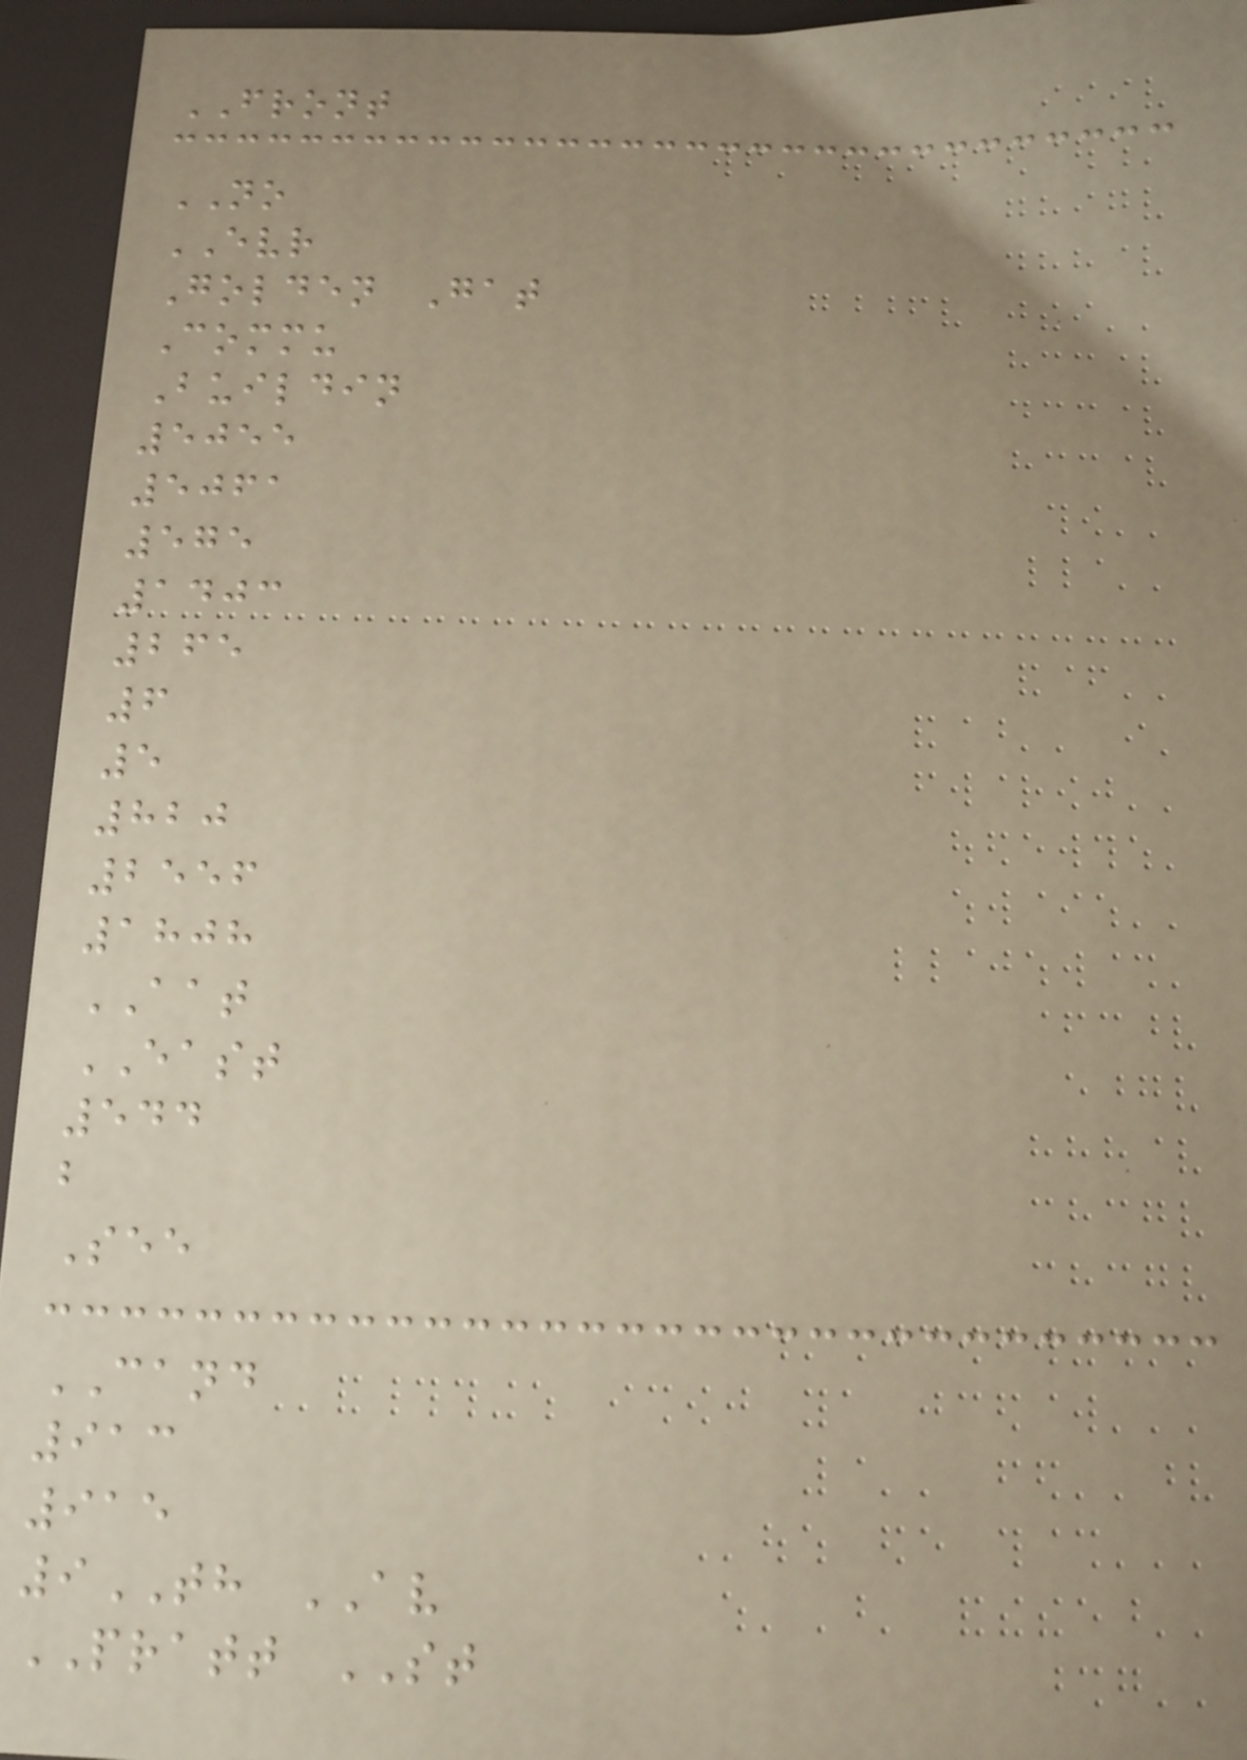FRONT
NO
EVR
Golden Gat
Commu
Buildin
5055
5061
575
1403
265
6
5
820
2556
1808
AAT
EAST
544
b
See
CAND
913
915
9TH AV
PRATT ST
